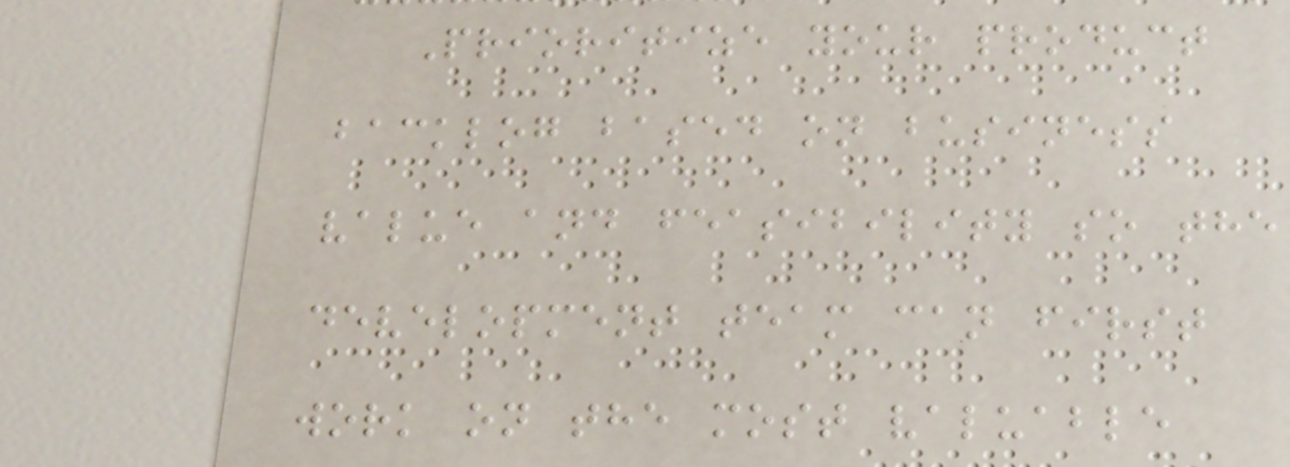Prioritize your product
backlog based on business
value and feasibility so the
development team can first
work on the most valuable
